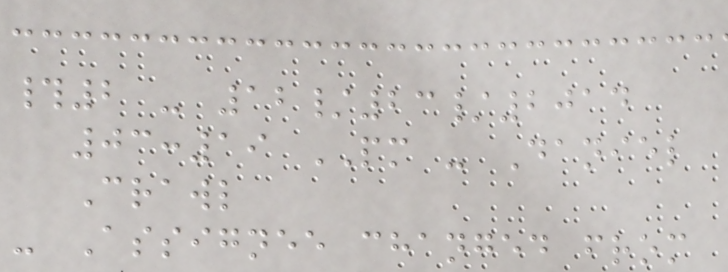#2 - 12/23/2014
03:19 PM - Daniel
Crawl
- Assignee changed from
